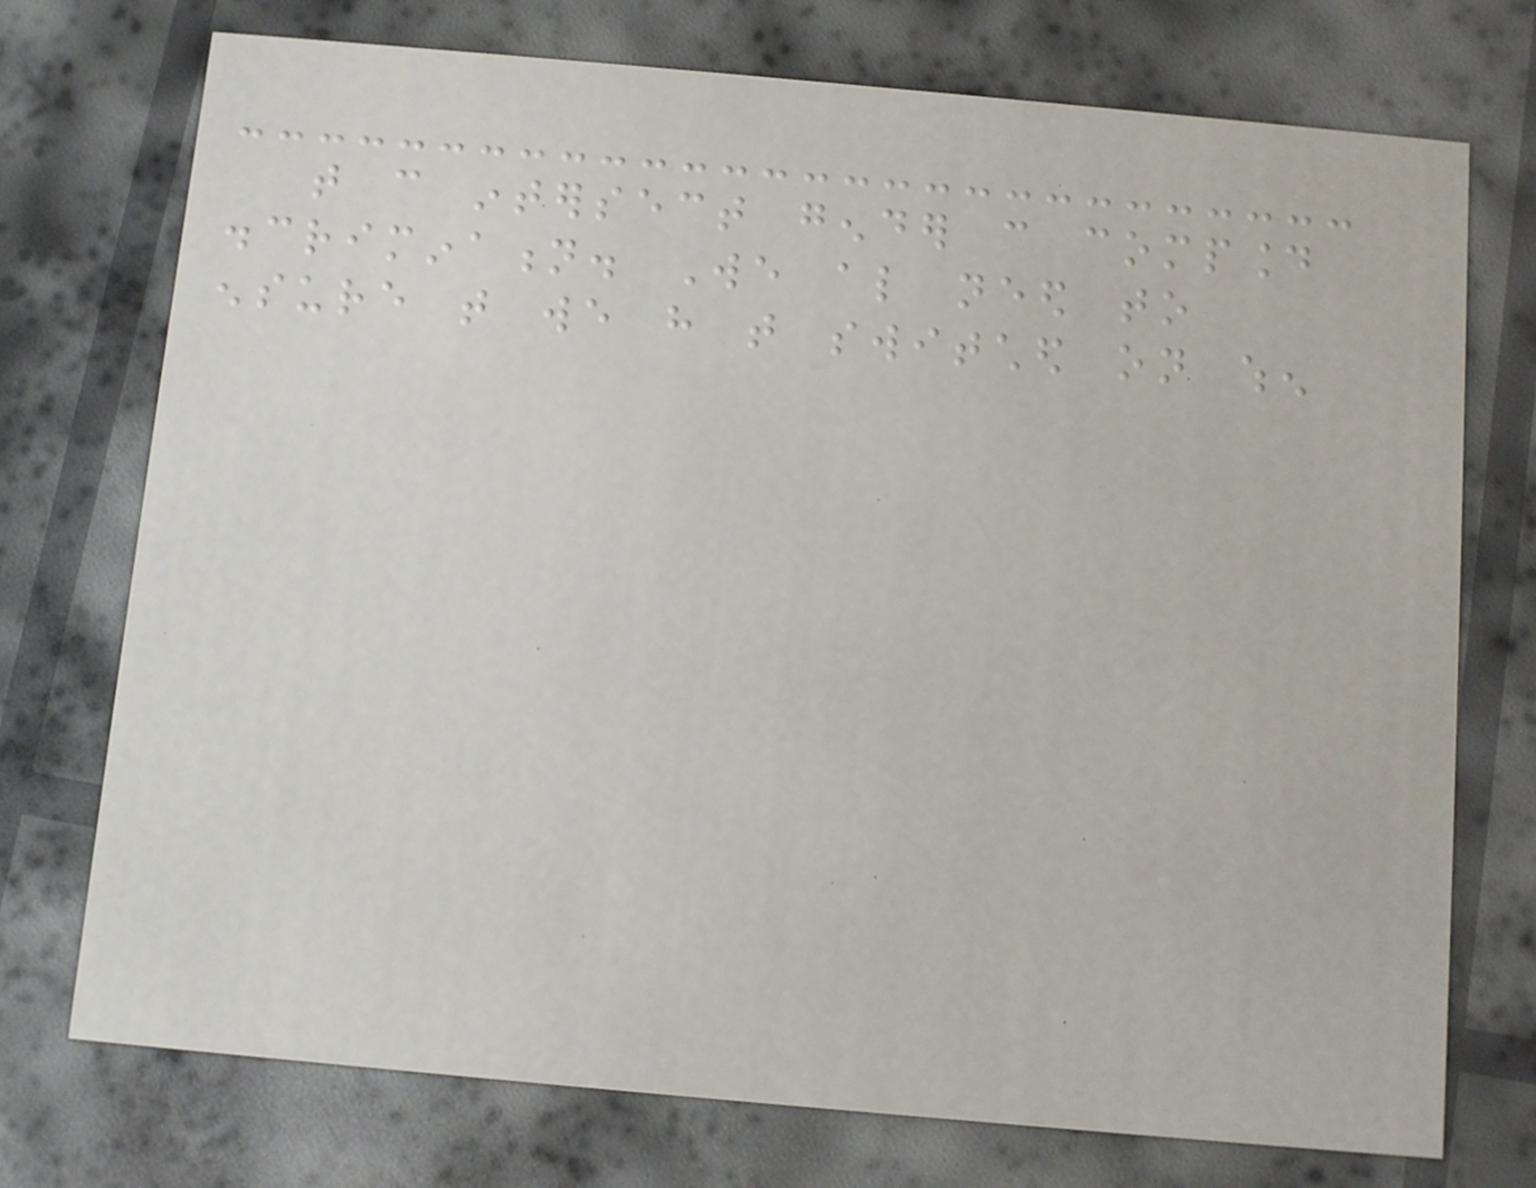that can intersect gender can compound
discrimination. We also need to
ensure that we have that switched on when
